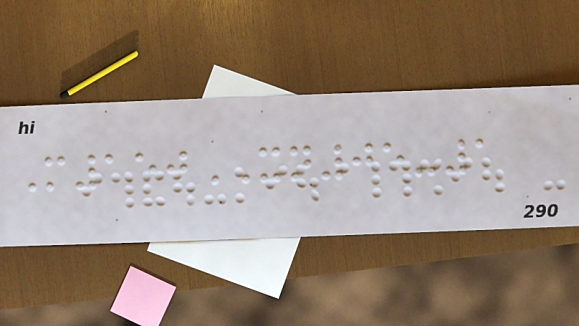M150XN05-1
